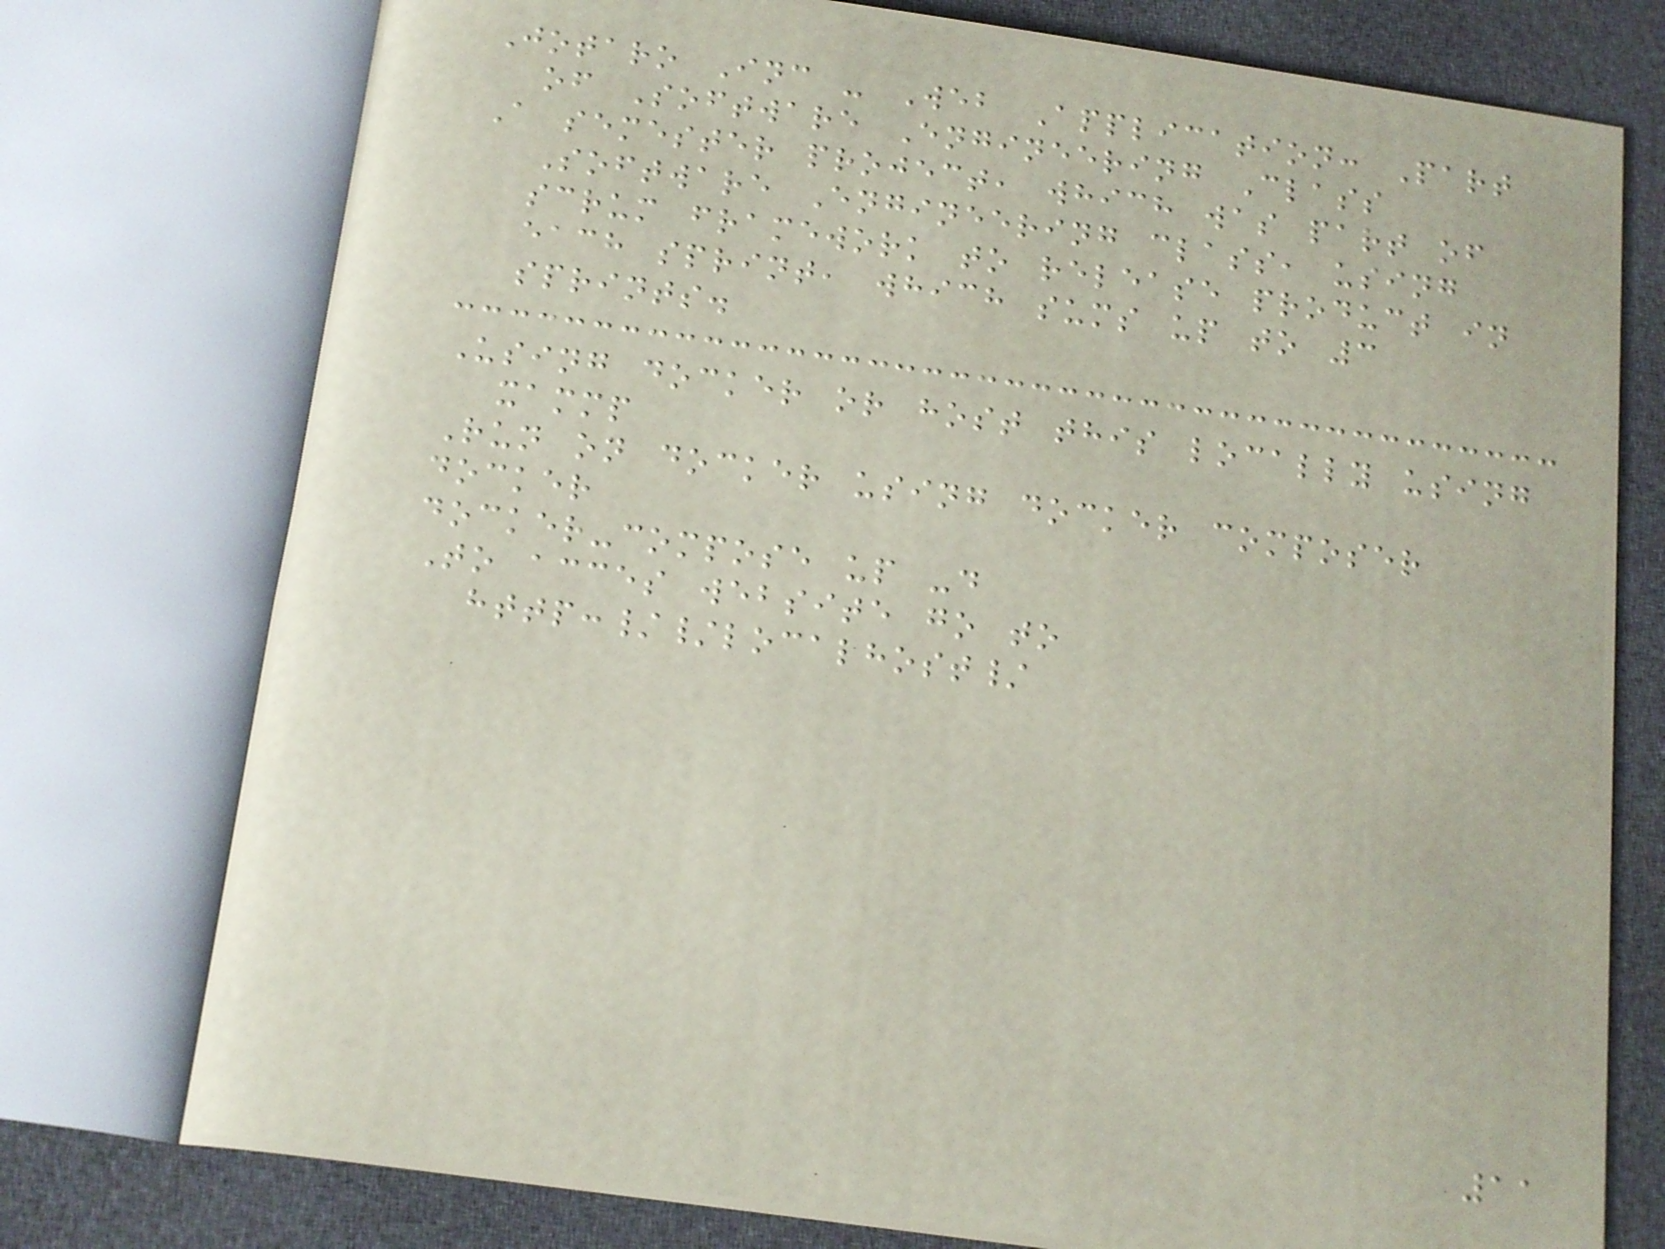Jotaro Inc - Web Application: Part
of Software Engineering Class
A semester project, which was part of
Software Engineering class, using
scrum framework to release product in
each sprint, which sums up to 3
sprints.
Using docker or host this locally using
xammp
Run on docker using docker composer
docker
docker-compose up -d
To acces website go to
http://localhost/
11
